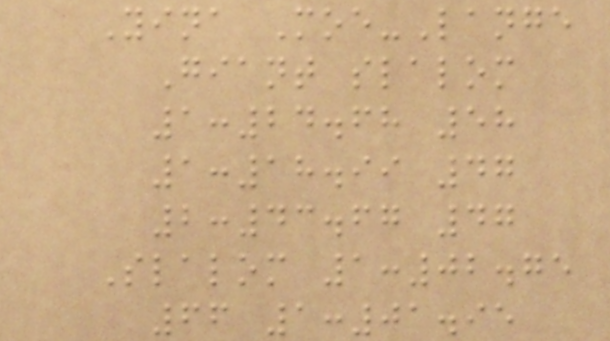Yina Moe-Lange
Giant slalom
1:24.68 58
1:18.99 47
2:43.67 47
Slalom 1:02.75
66 1:01.95
